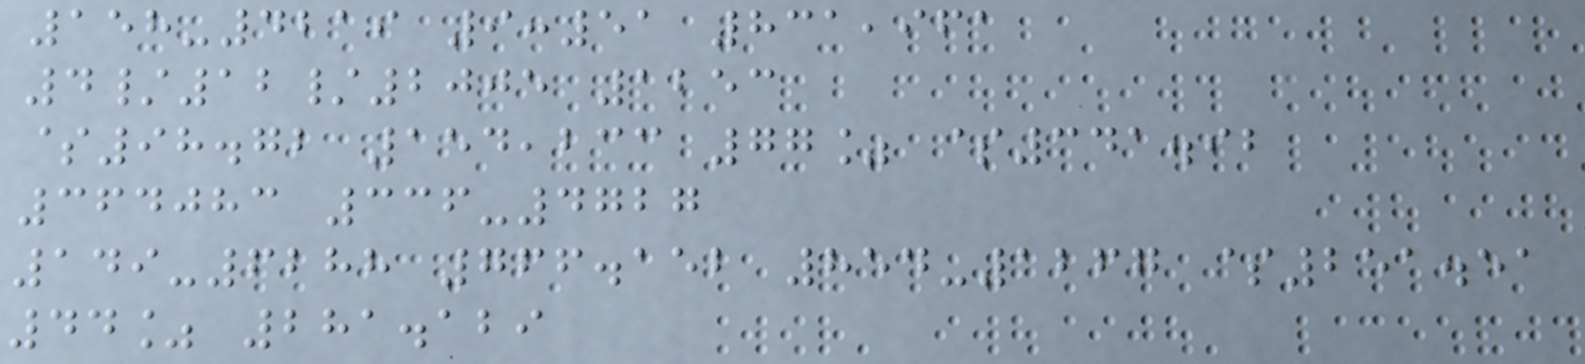158-4219 9:51 831,961
4/12/2005 1253
$98.72 154,233 77% $341.92
364083 336-4727
149-6288 766.152 854-1267 $251.51
44% 281.129
